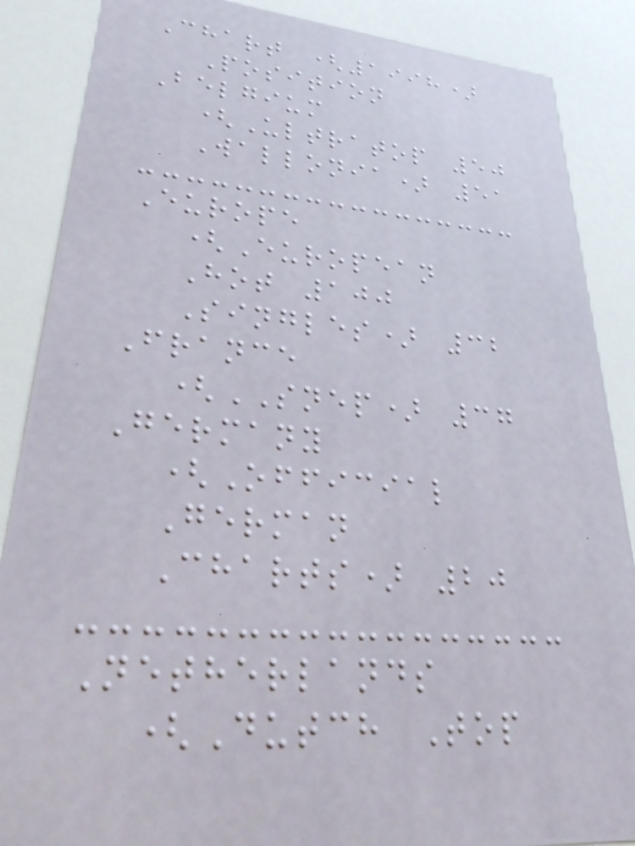Chart (1998)
Position
Belgium
(Ultratop 50
Wallonia) 51
Europe
(European
Hot 100
Singles) 32
France
(SNEP) 37
Germany
(Official
German
Charts) 20
Netherlands
(Dutch Top
